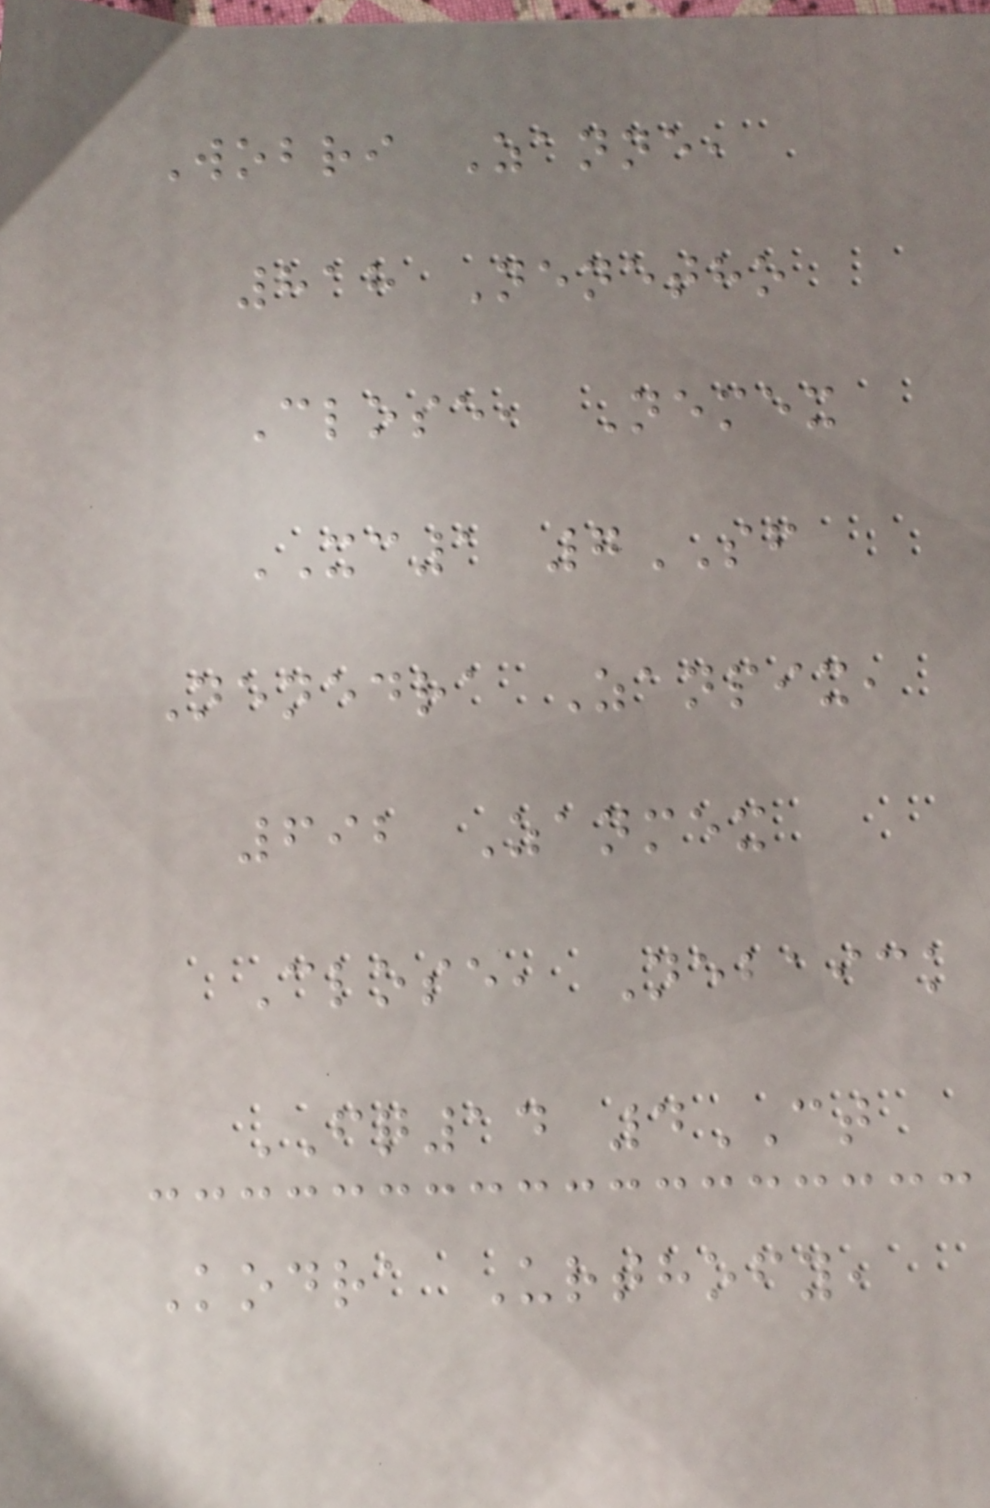Wobri Zanne,
818 Nenetho
Close, Nemex
XC1 7SF
Nenedra Zanpix,
692 Zanmex
Close, Nebaick
FQ14 4CT
Kodra Urthofy,
